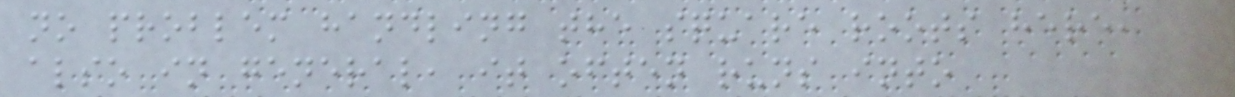no problem handling the square roots here,
also in general, it often runs into
